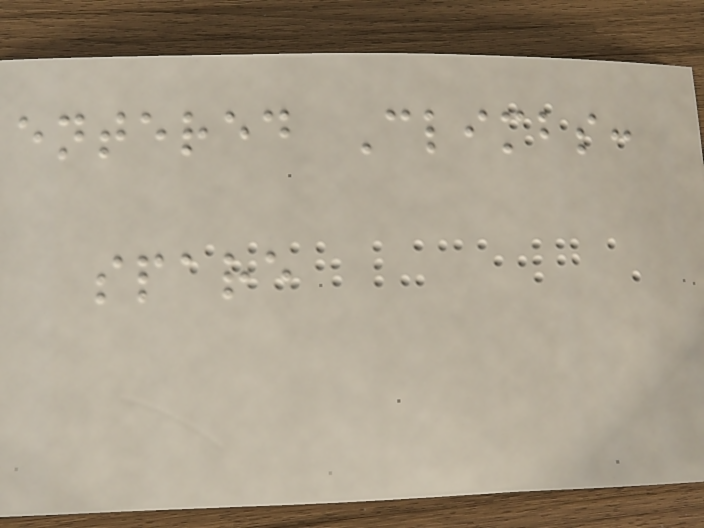entered Climbs:
spare
